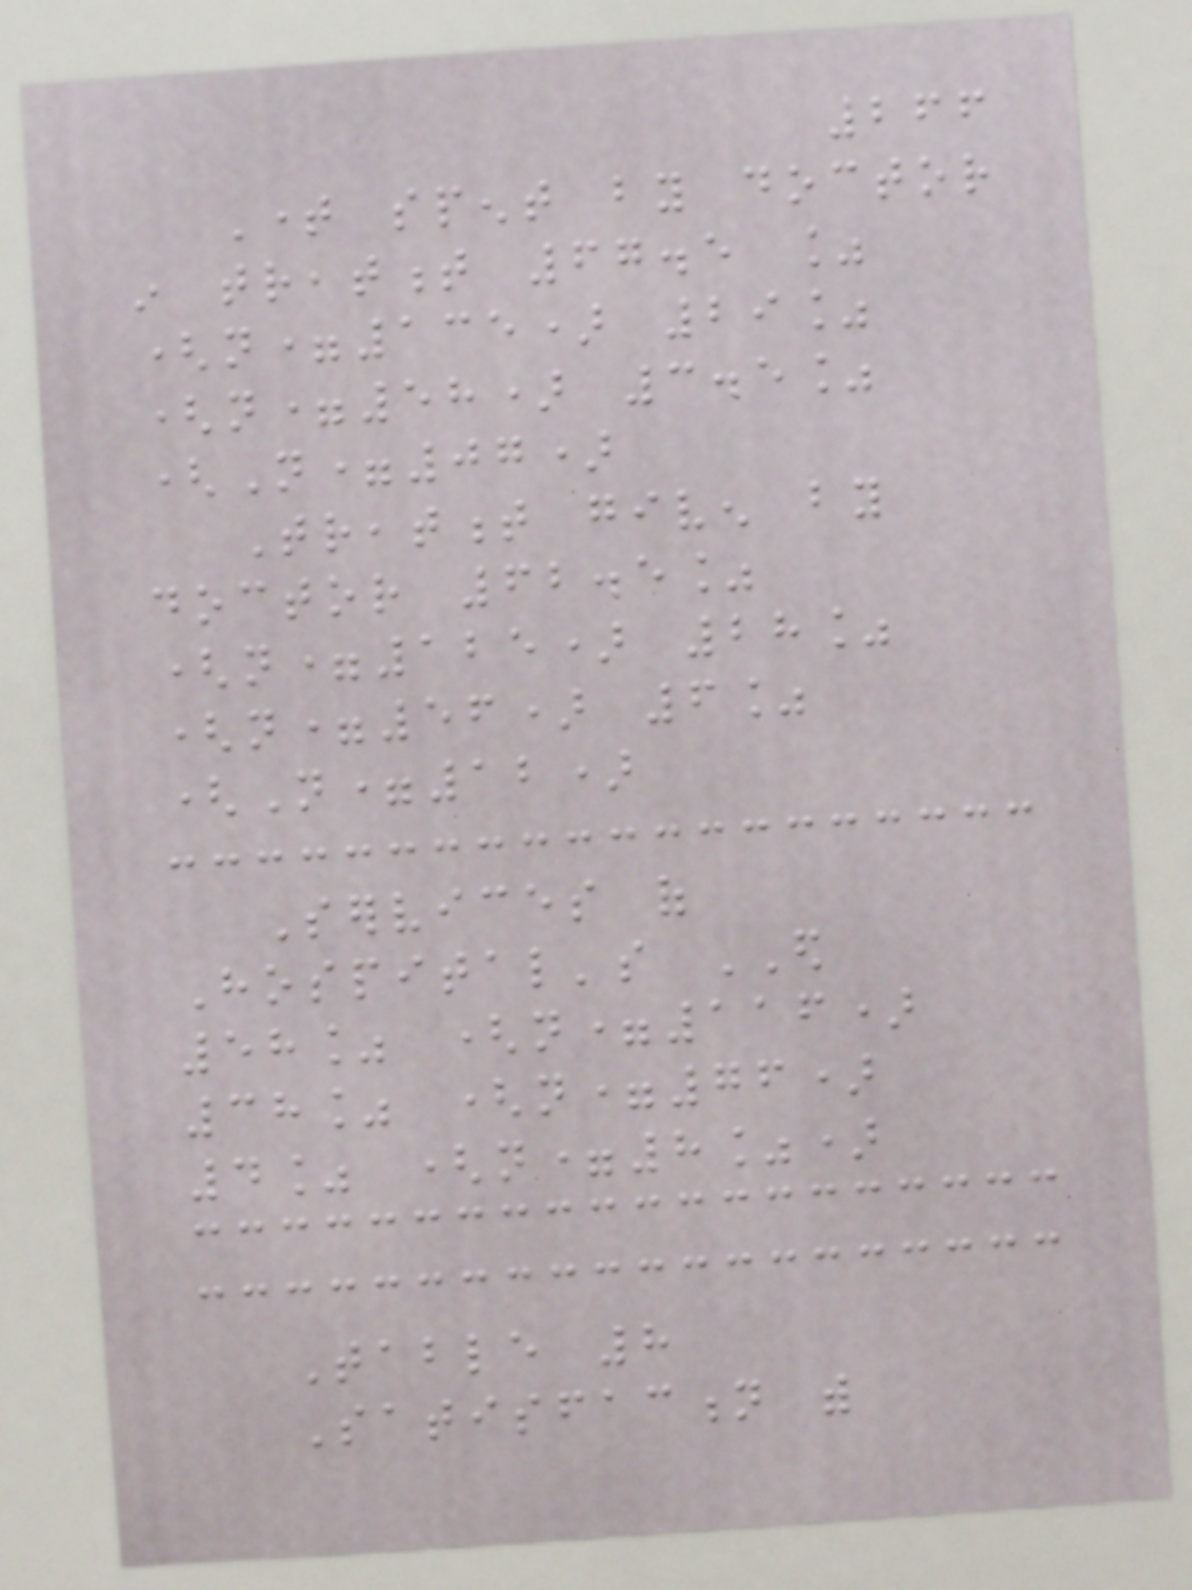266
Time spent by doctor
in treatment 67.5 %
(n=135) 29%
(n=58) 3.5%
(N=07)
Treatment given by
doctor 62.5%
(n=125) 28%
(n=56) 6%
(N=12)
Services of
Hospital's ED
58% (n=116)
38% (n=76)
4% (n=8%)
Table 8
Satisfaction with
